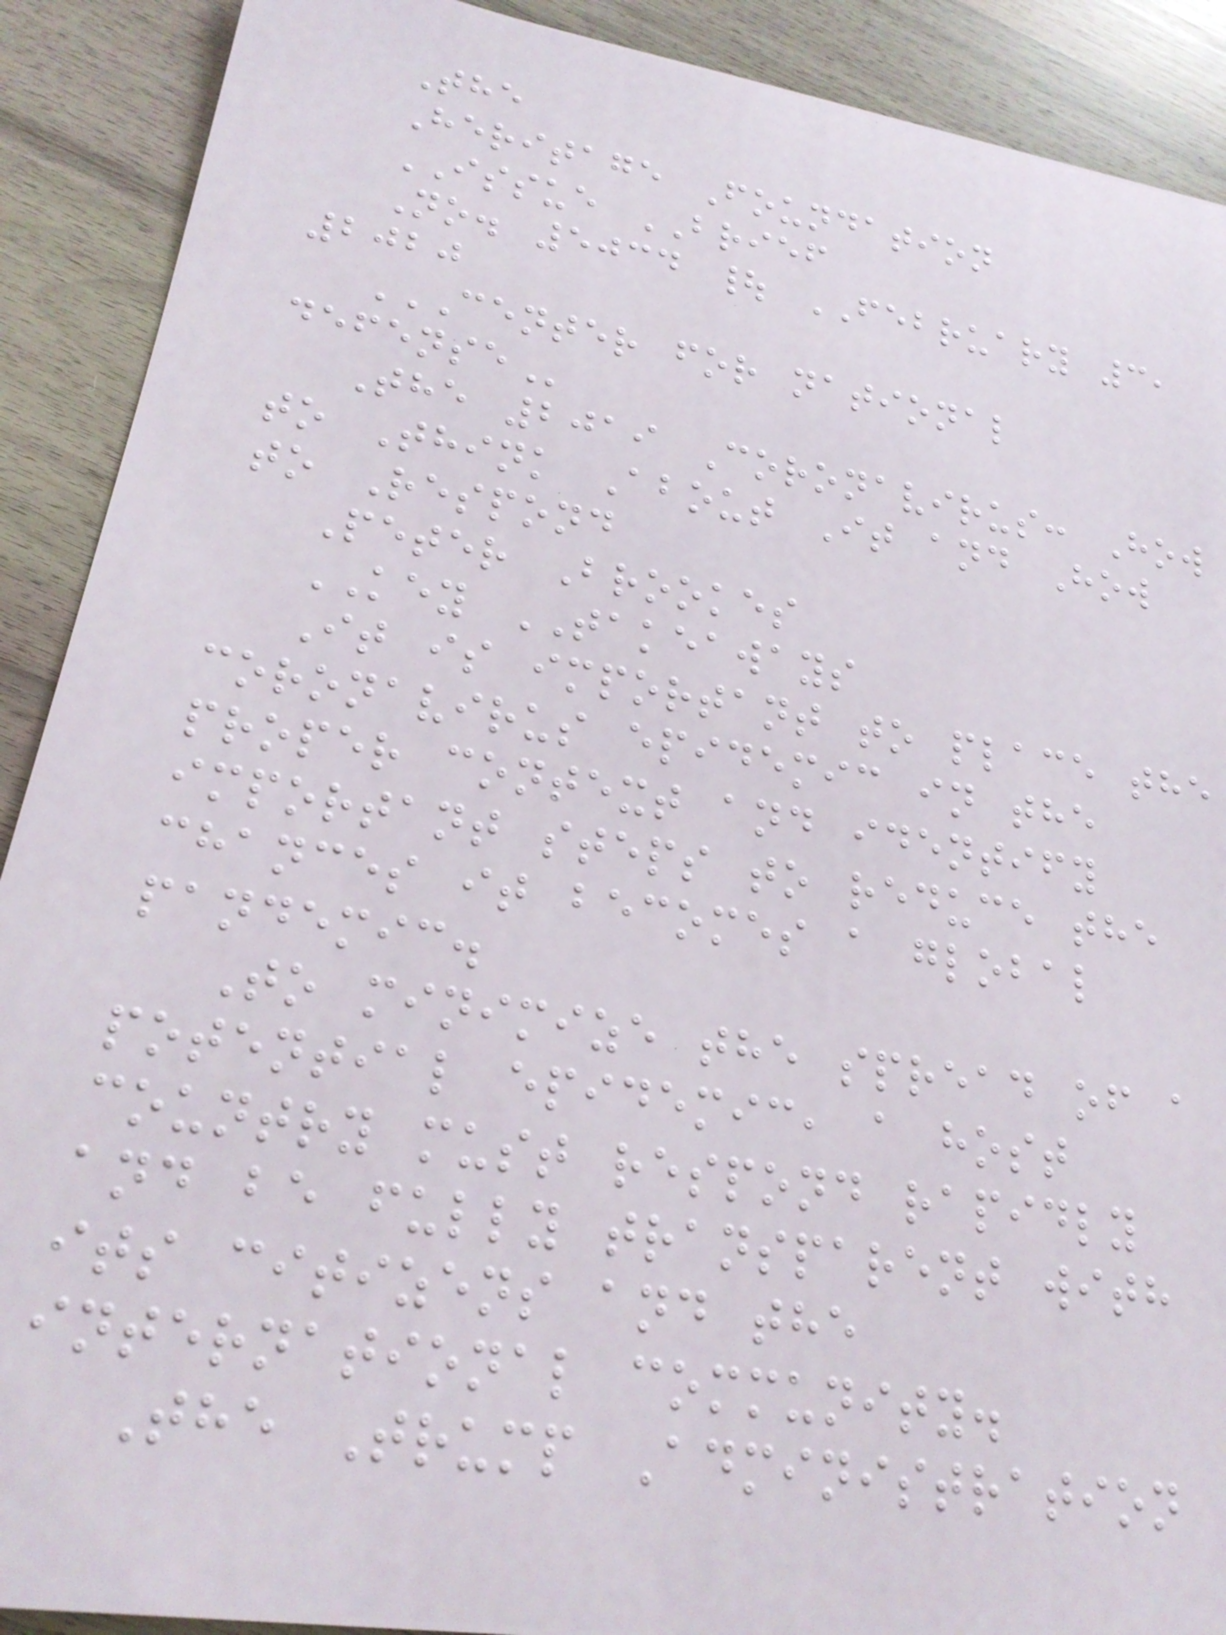The
Heritage Foundation
ISSUE BRIEF
No. 5034 | FEBRUARY 3,
2020
CENTER FOR NATIONAL
The 2019 Coronavirus: How
to Think About It and How
to Respond
Peter Brookes
KEY TAKEAWAYS
It is important to place the
coronavirus epidemic in the
proper context and identify
important steps to reduce the
chances it becomes a global
pandemic.
To minimize the spread of a
potential epidemic, a host
country must respond rapidly
and be fully transparent with
its citizens and the
international community.
The Trump Administration
